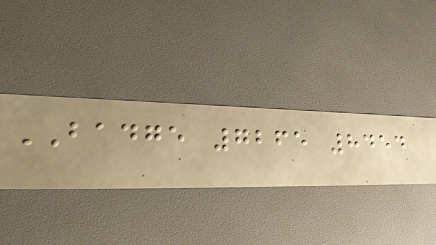BADGE 7265 8454
